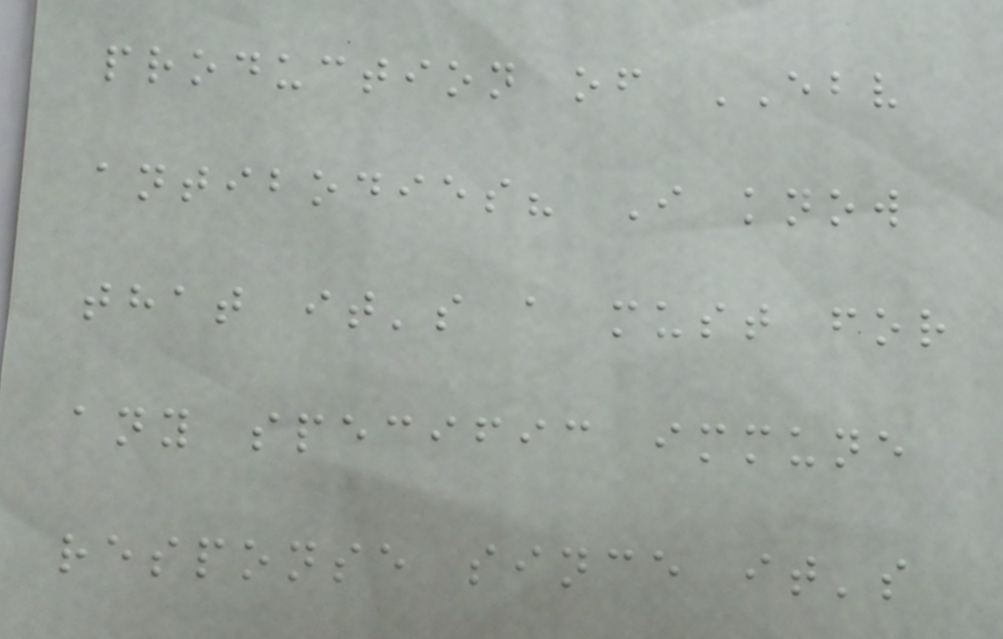production of EBV
antibodies? I know
that it's a must for
any specific immune
response since it's
